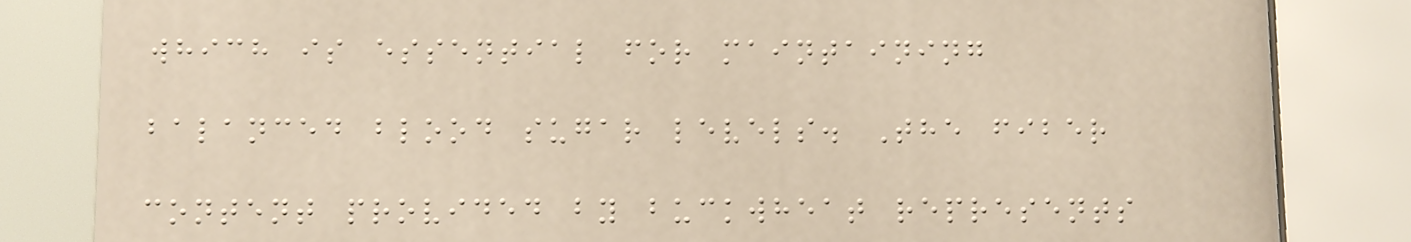which is essential for maintaining
balanced blood sugar levels. The fiber
content provided by buckwheat represents
